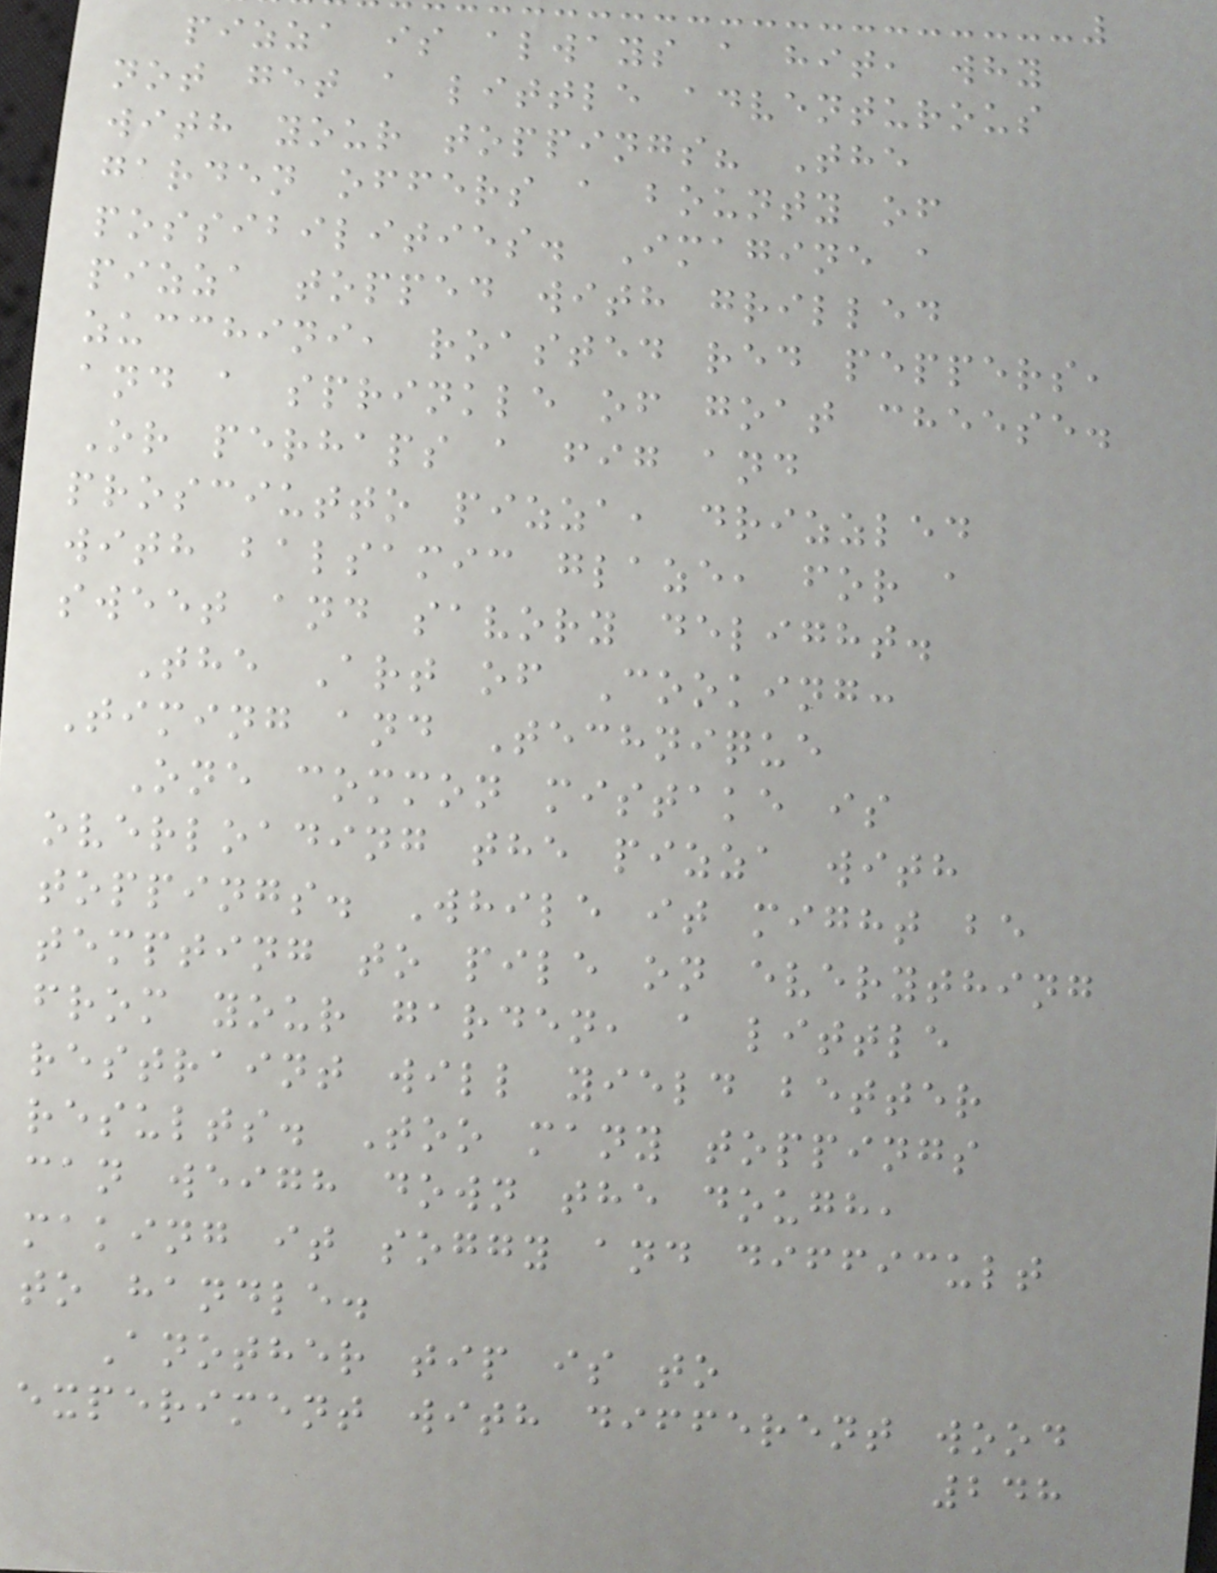pizza is always a hit, why
not get a little adventurous
with your toppings? The
garden offers a bounty of
possibilities. Imagine a
pizza topped with grilled
zucchini, roasted red peppers,
and a sprinkle of goat cheese.
Or perhaps a fig and
prosciutto pizza, drizzled
with balsamic glaze, for a
sweet and savory delight.
The Art of Cooking:
Timing and Technique
One common mistake is
overloading the pizza with
toppings. While it might be
tempting to pile on everything
from your garden, a little
restraint will yield better
results. Too many toppings
can weigh down the dough,
making it soggy and difficult
to handle.
Another tip is to
experiment with different wood
248
